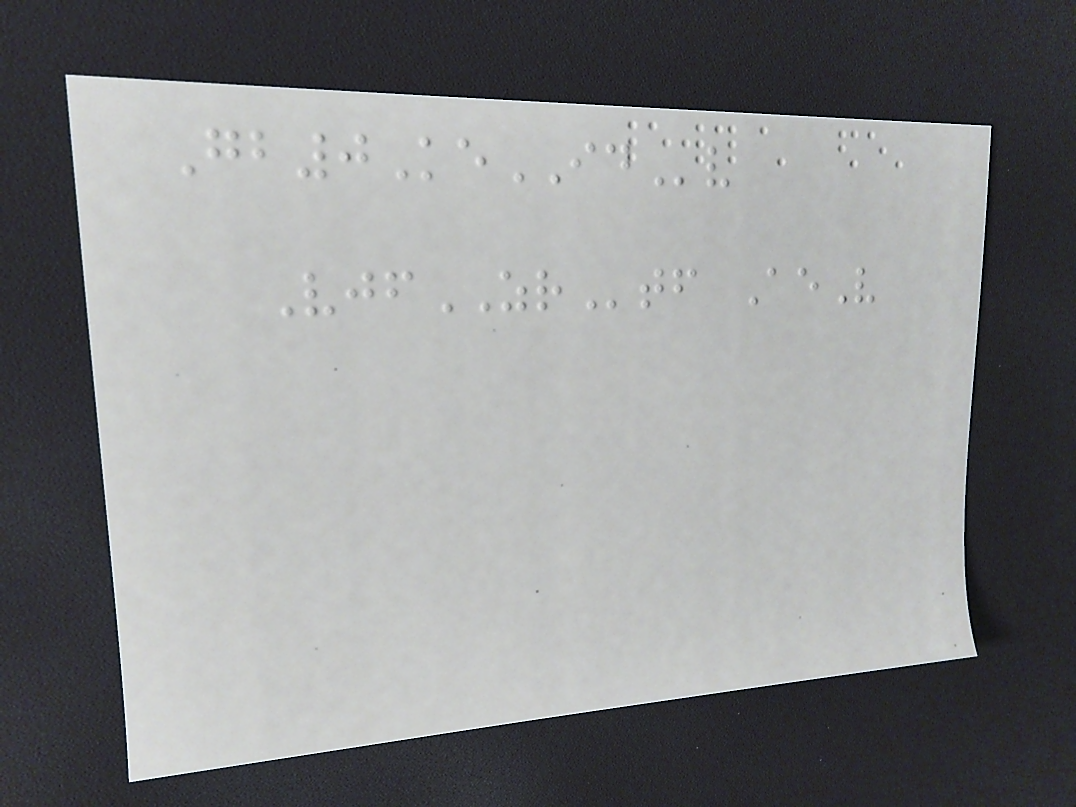Gb0KeIDv
VjfZRtf AeV
